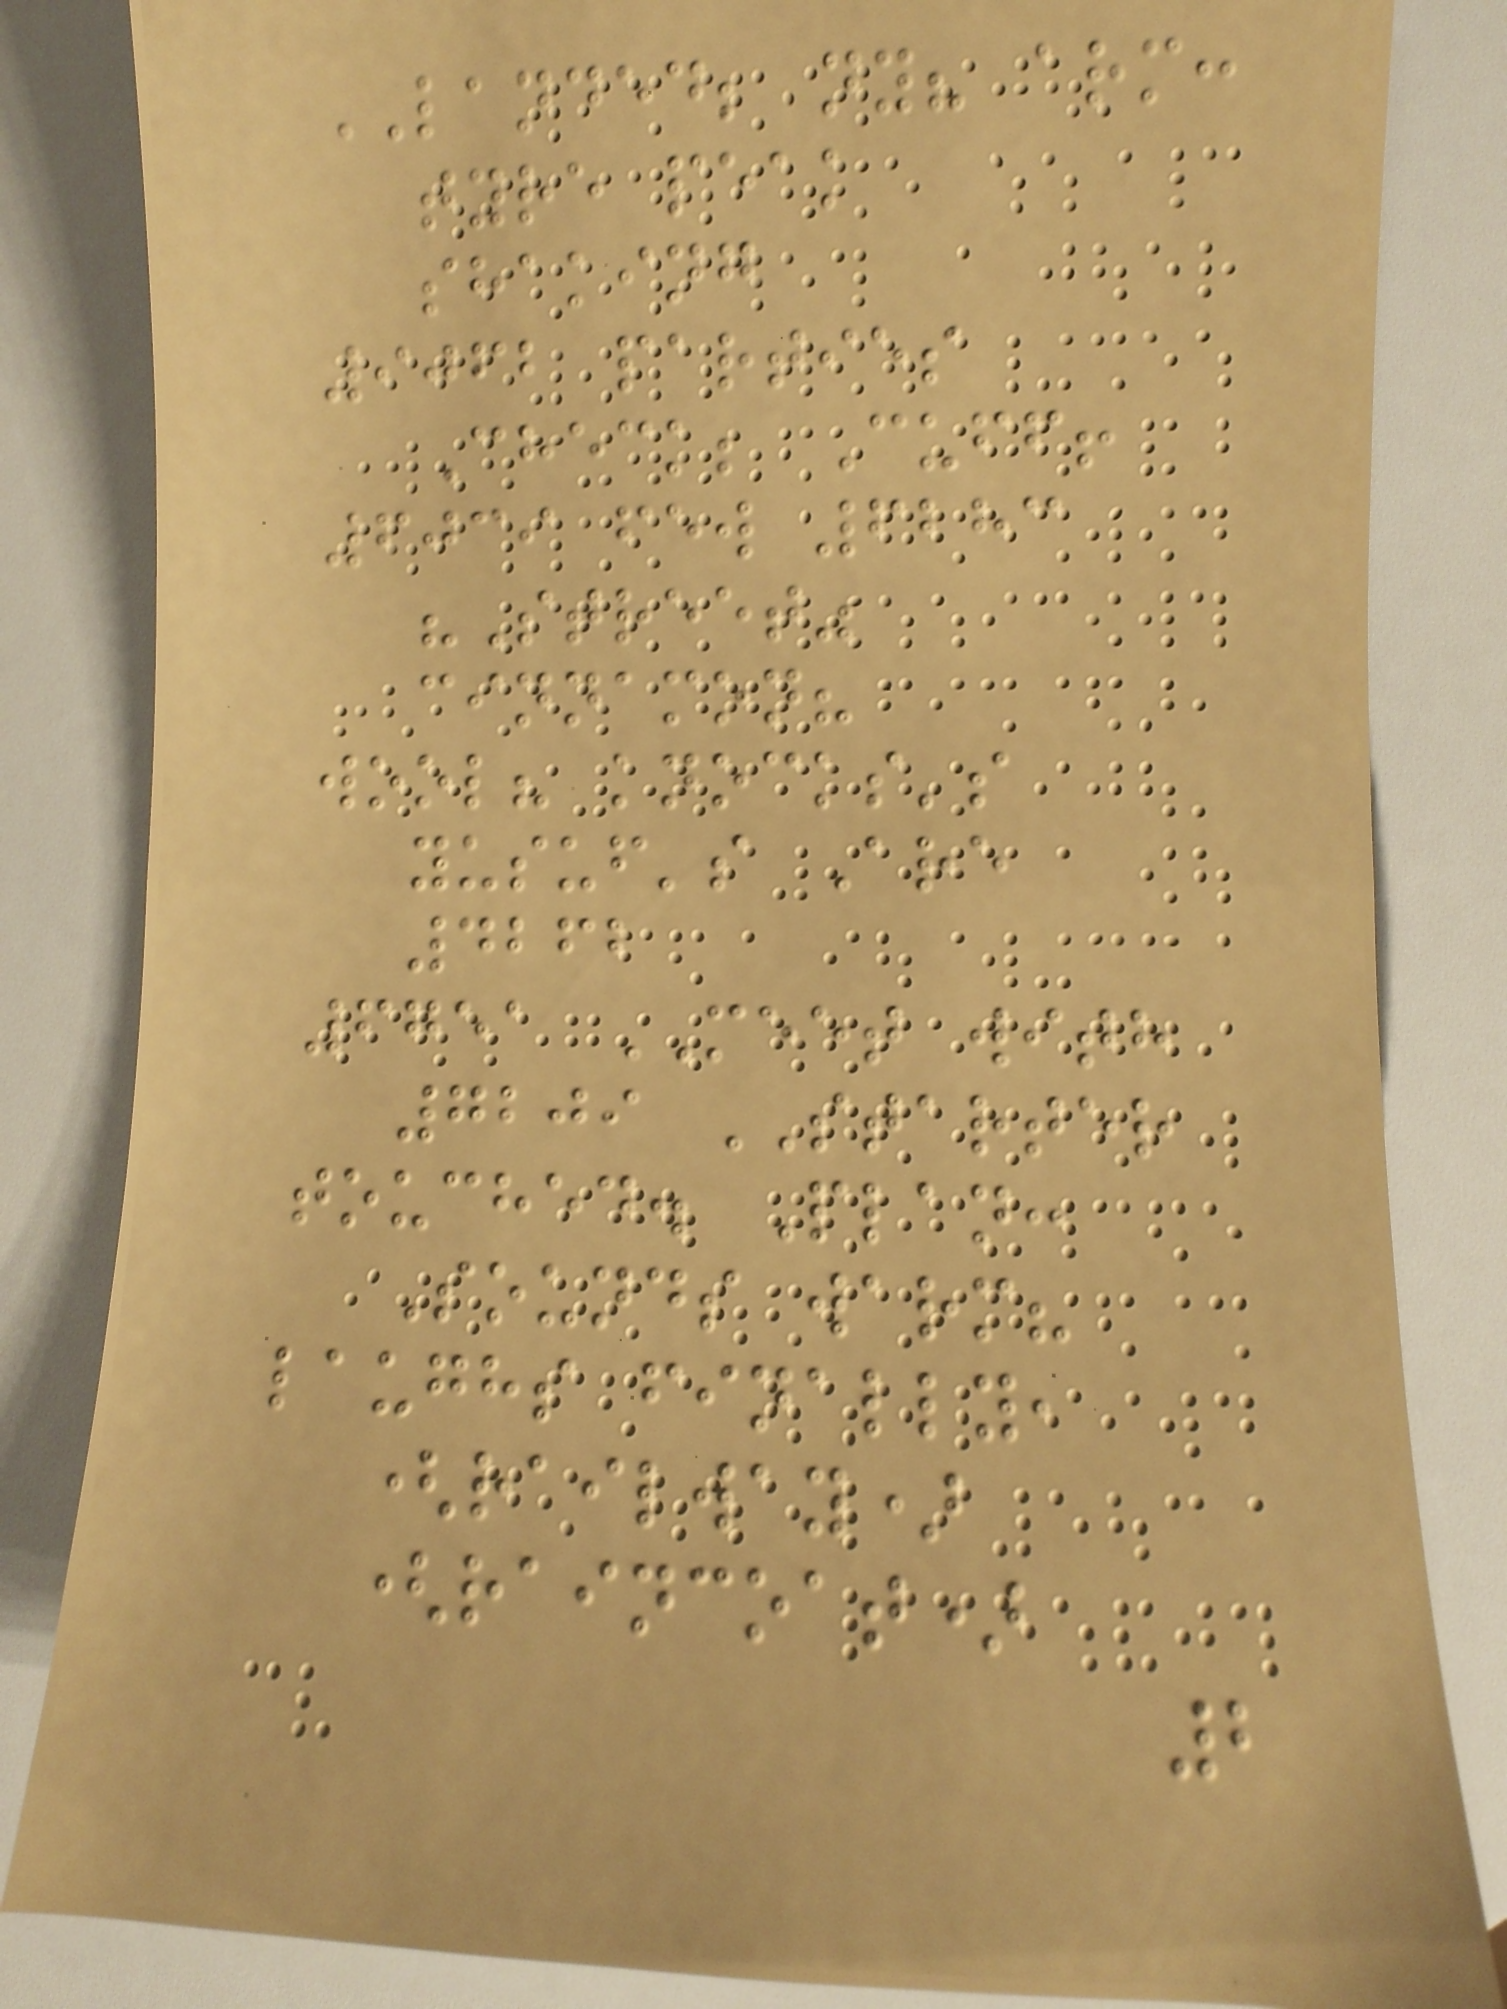LANDED; ny? arm:
tyre peak
shaking
9062 parties
Check; Cuff!
6039 few 6283
"Street"
cinnamon?
wool? knocks's
yusuf's Are
4262
6751 MEET with
7209 STARTER
touched. Plan:
Sounds warm?
laughs finally,
(railway)
(raincoat)
2
